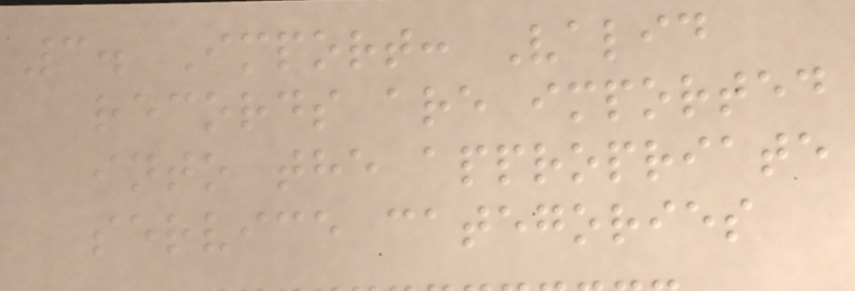3. Import: Valid
records are imported
into the appropriate
service categories
